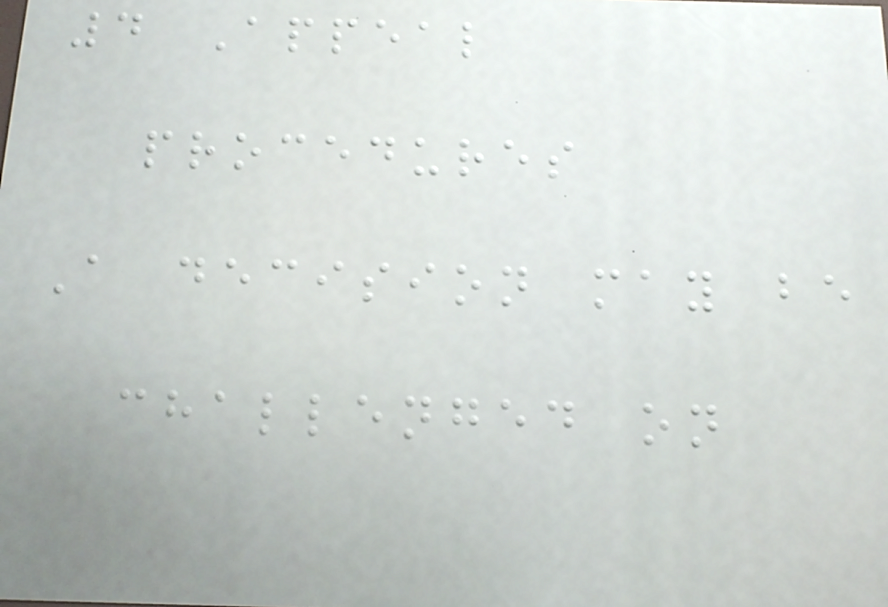4 Appeal
procedures
A decision may be
challenged on
